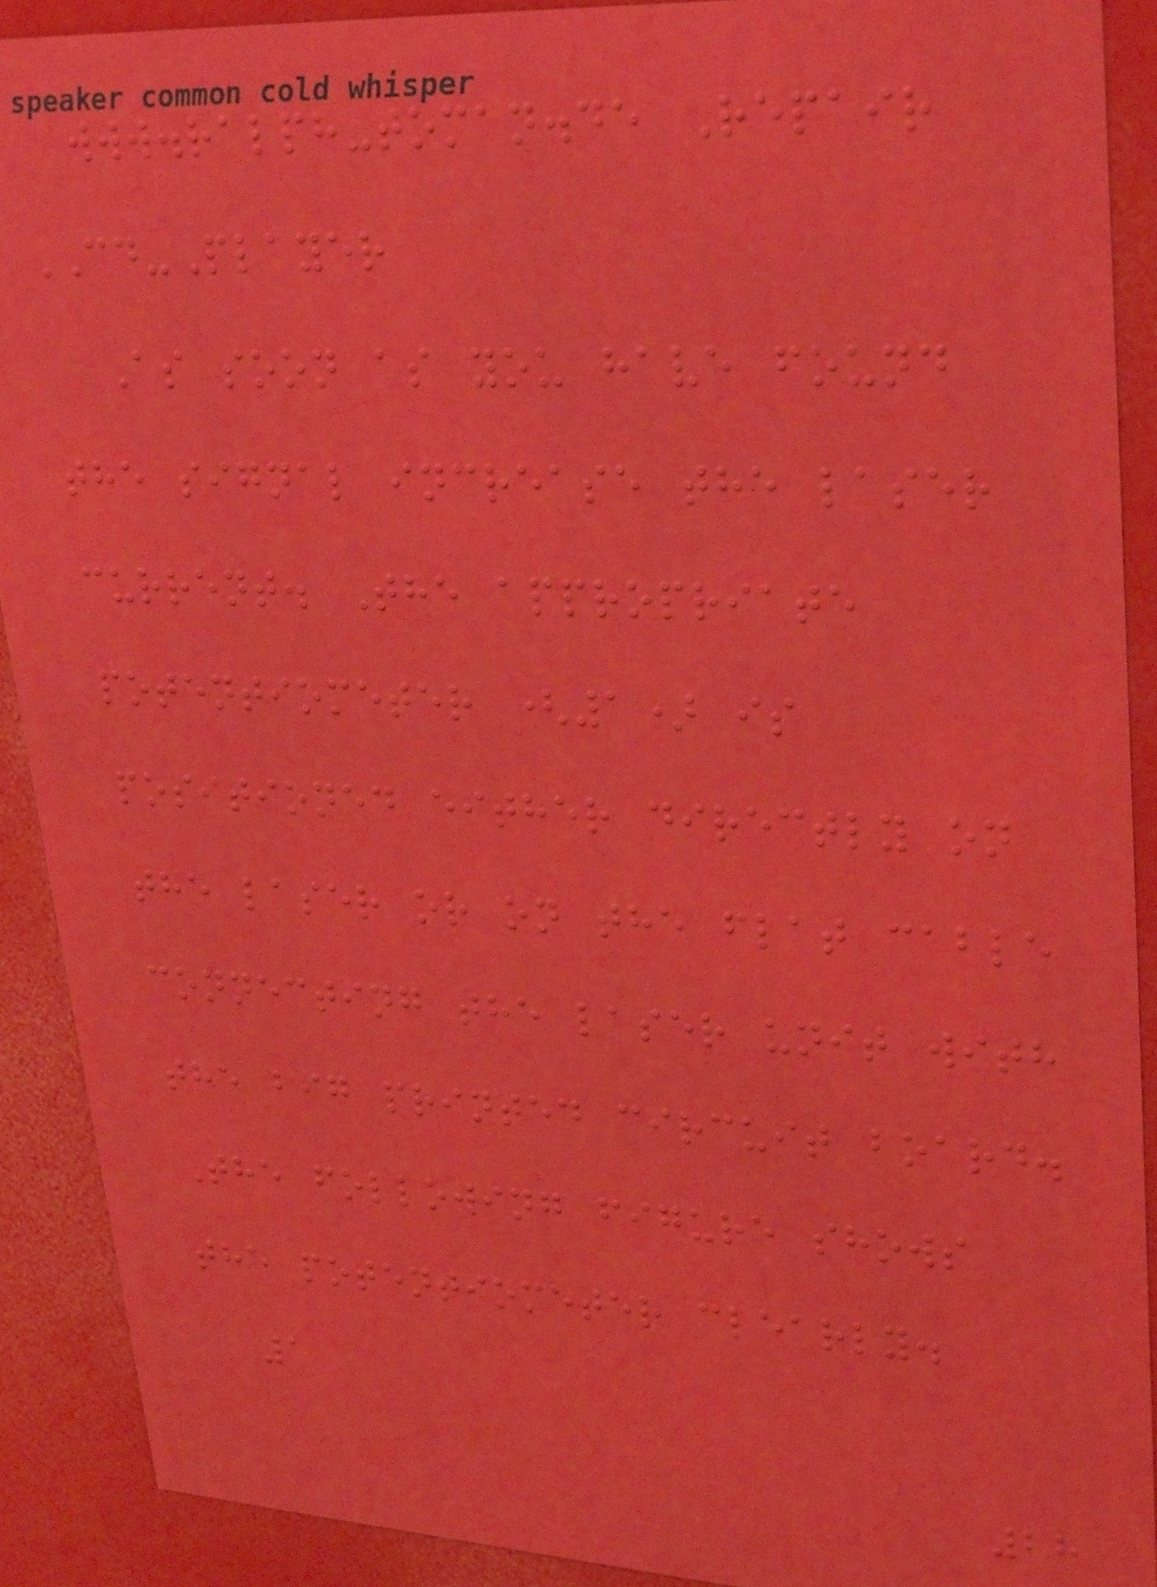www.ralph-toman.de Repair
CD-Player
As soon as you have found
the signal increase the laser
current. The appropriate
potentiometer (1) is
positioned either directly on
the laser or on the flat cable
connecting the laser unit with
the big printed circuit board.
The following figure shows
the potentiometer clearly.
1
28
